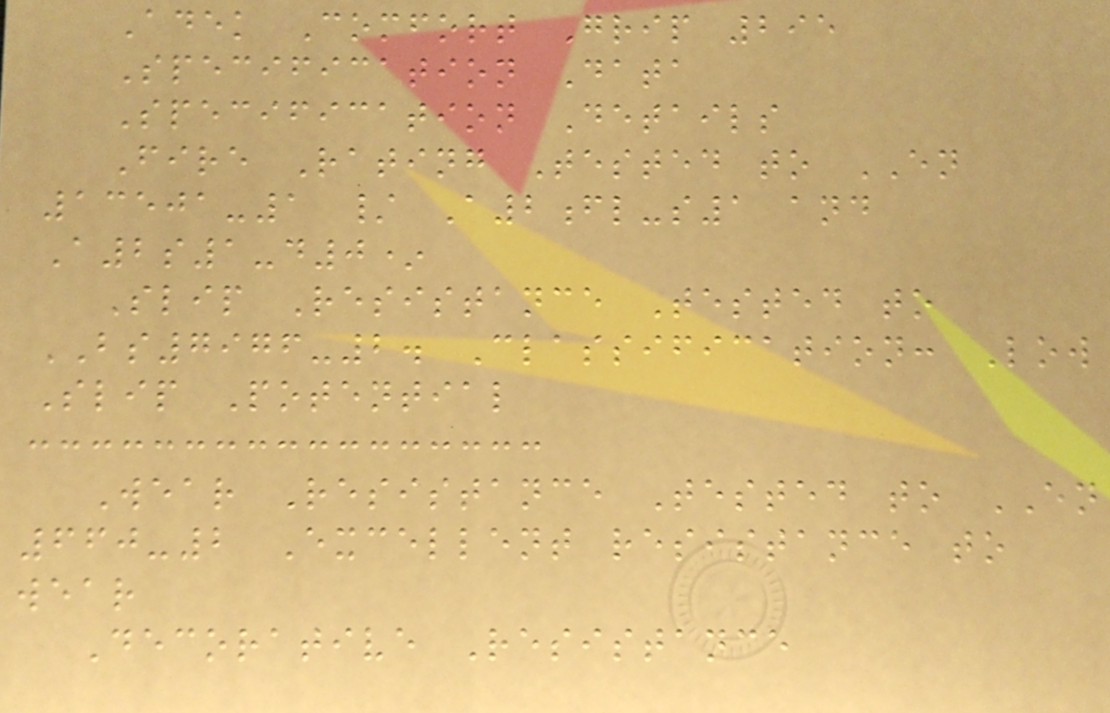Adek Comfort Grip 295
Specification Data
Specification Details
Fire Rating Tested to EN
13501-1 / A2fl-s1 and
A2s1-d0*
Slip Resistance Tested to
BS7976-2. Classification: Low
Slip Potential
Wear Resistance Tested to EN
660-2 Excellent resistance to
wear
Decorative Resistance
